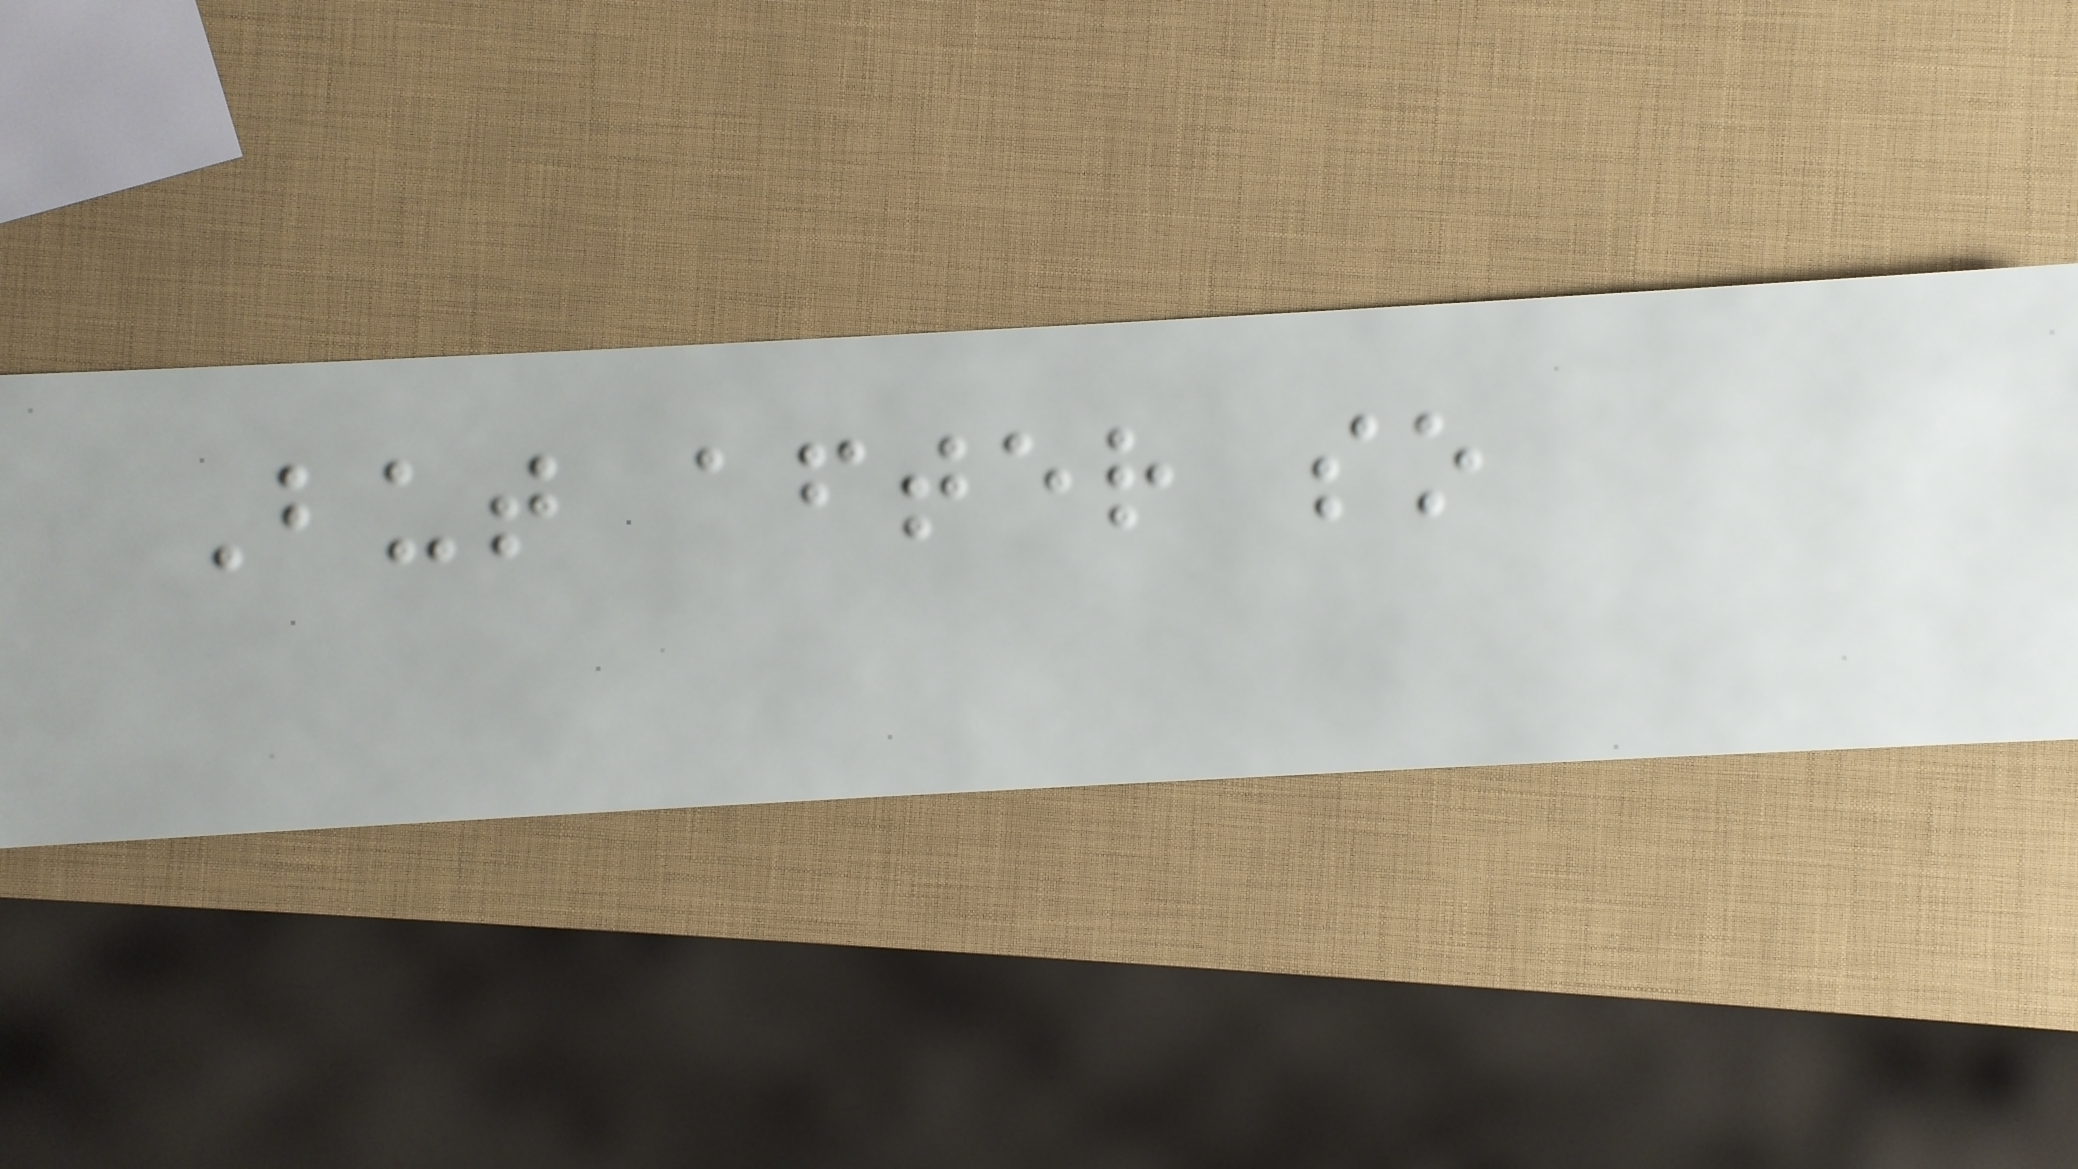But after so
